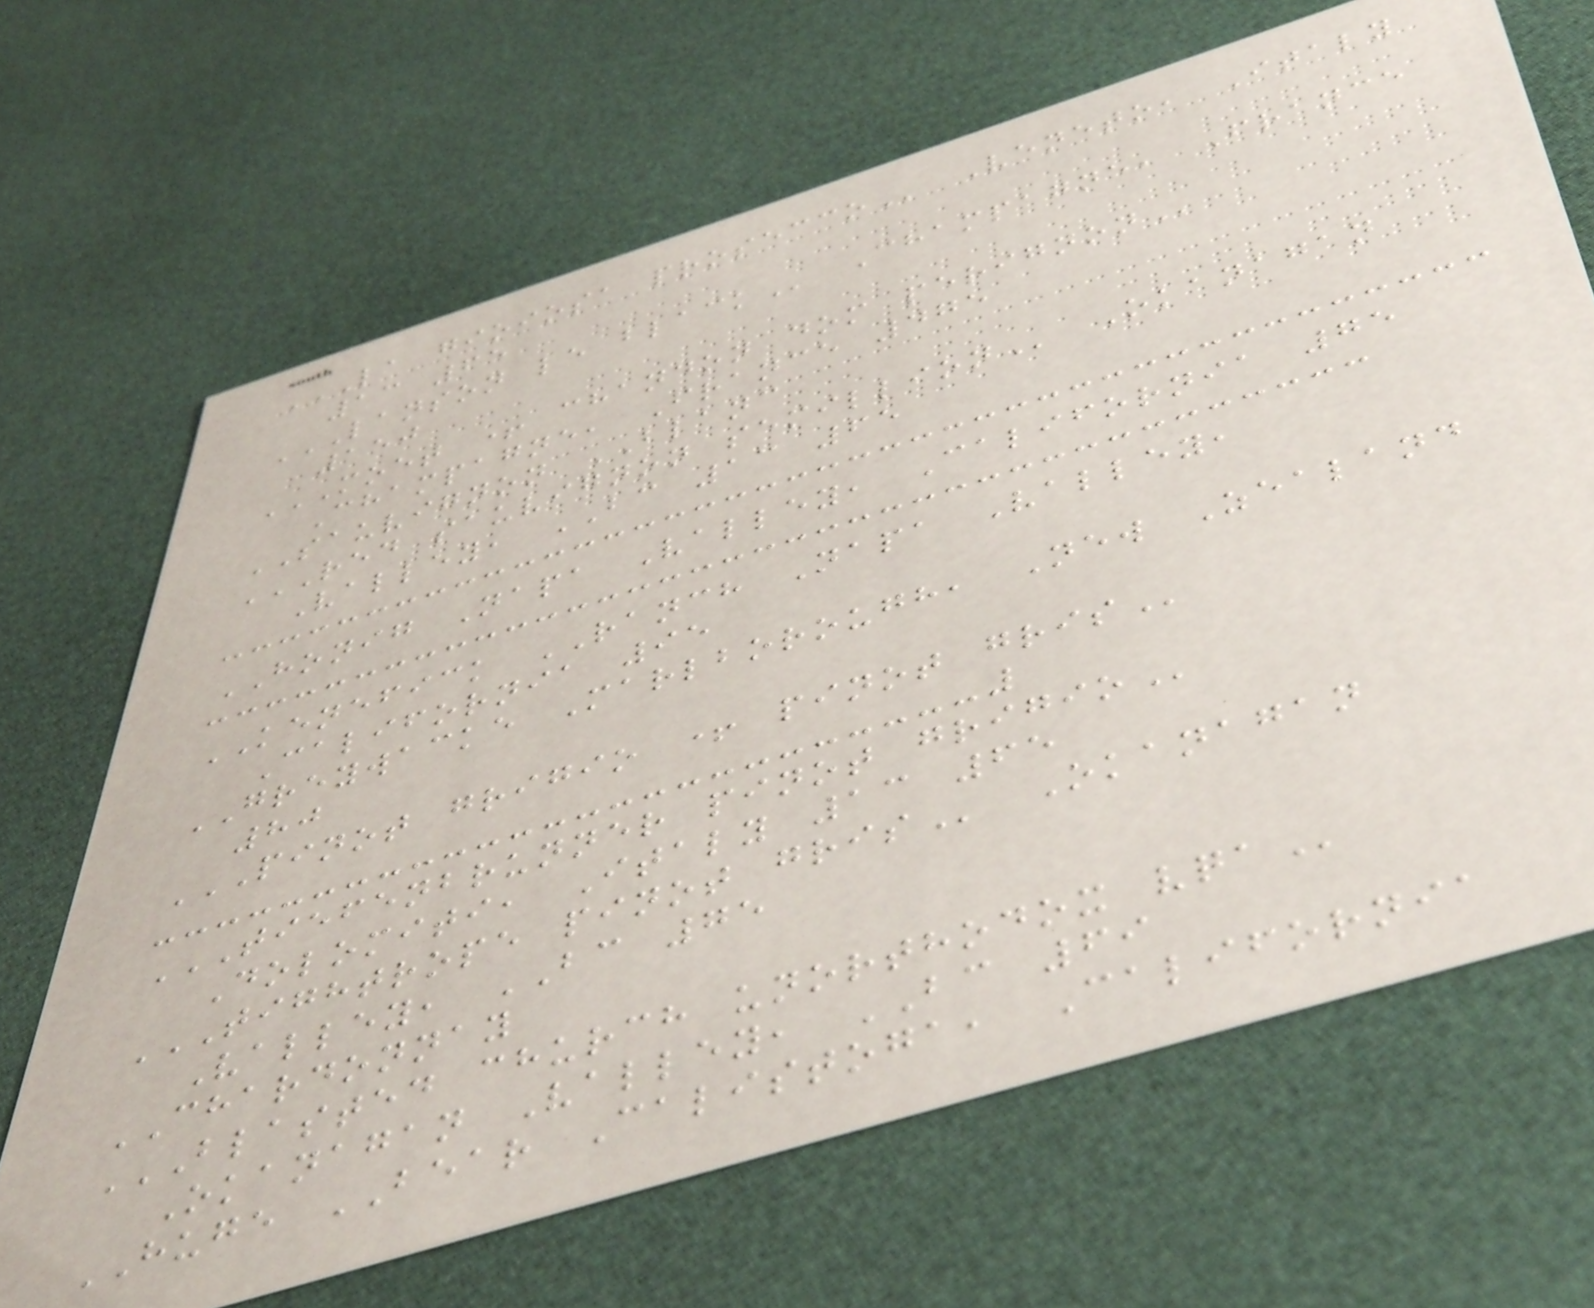LA GIOIOSA PROSECCO Veneto, Italy
13 65
LANSON LE BLACK Champagne, France
150
MOET + CHANDON DOM PERIGNON
Champagne, France 475
SAUVIGNON BLANC
RED SAUVIGNON SEMILLION Okanagan
Valley, BC 13 65
HONIG Napa Valley, California 75
KENEFICK RANCH Napa Valley,
California 95
GREYWACKE Marlborough, New Zealand
80
PINOT GRIGIO + PINOT GRIS
TIEFENBRUNNER PINOT GRIGIO
Dolomiti, Italy 13 65
TIGHTROPE PINOT GRIS Okanagan
Valley, BC 75
CHARDONNAY
BLASTED CHURCH UNORTHODOX VQA
Okanagan Valley, BC 69
HUGE BEAR Calistoga, California
